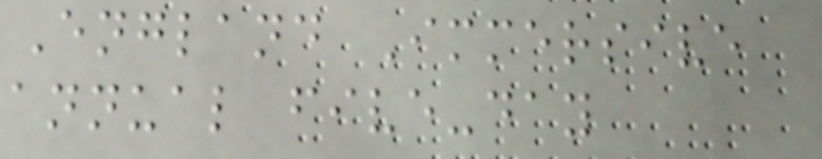England Immersive
annual five-day
